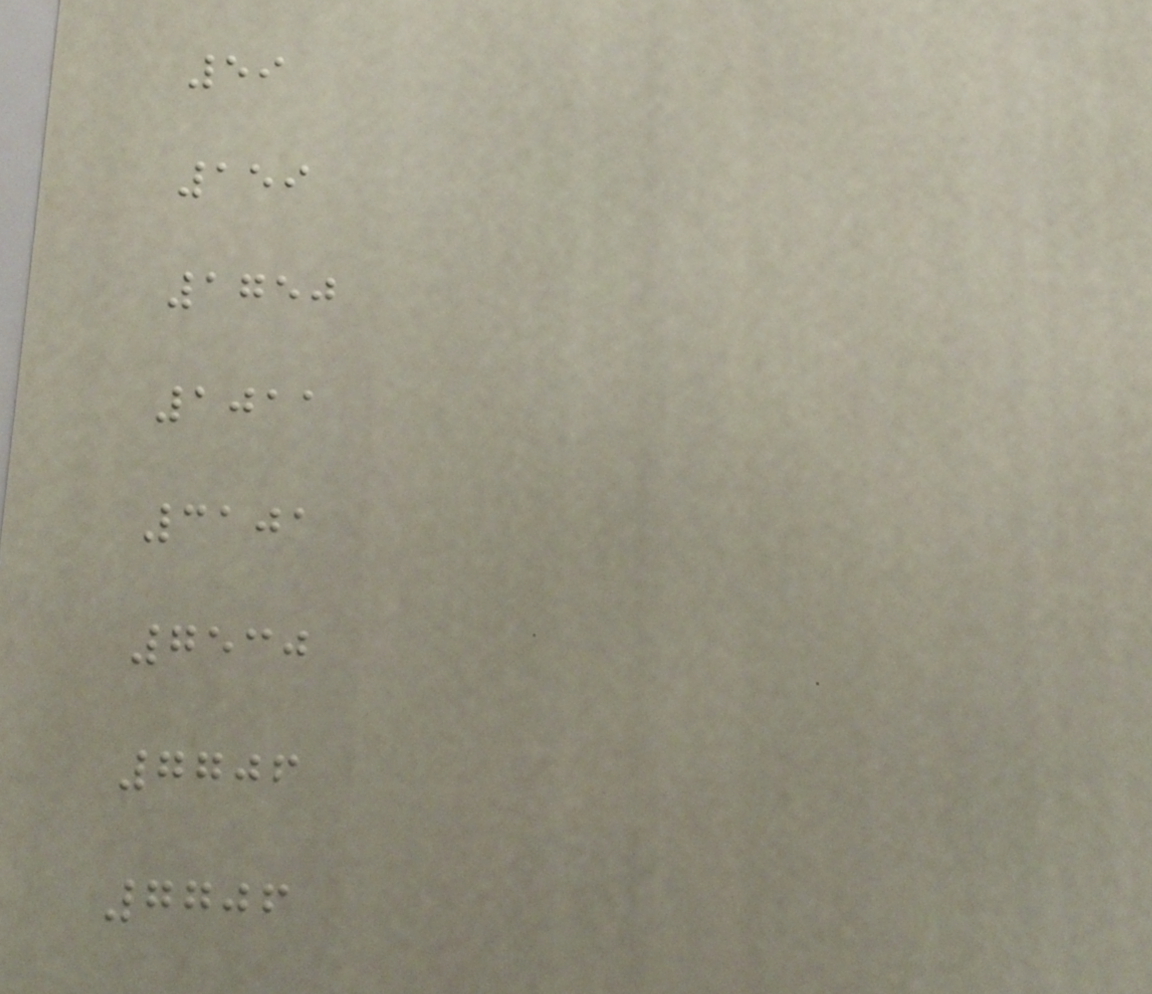59
159
1750
1011
3101
7530
7706
7706
